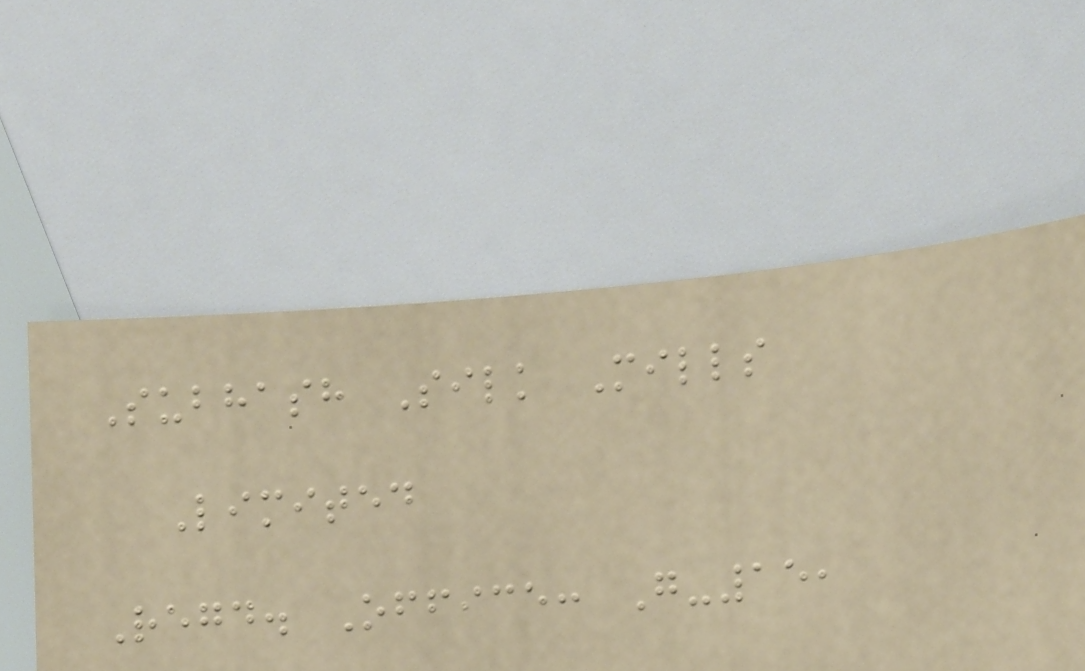Subhash Silk Mills
Limited
Regd. Office: G-15,
